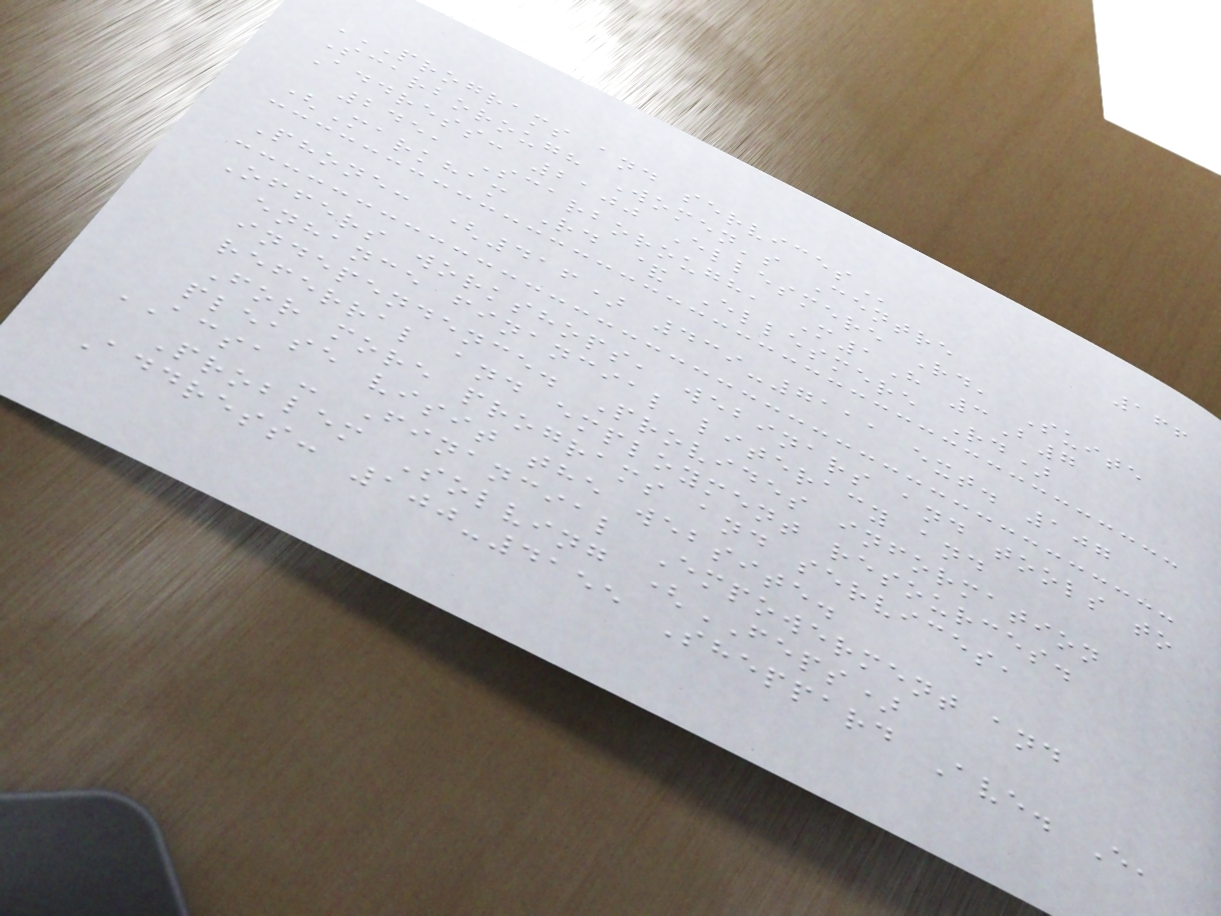166
PROGRAMS AND SERVICES
Scarborough Women's Centre
Address: 2100 Ellesmere Rd, Suite
245, Scarborough, M1H 3B7
(Markham Rd & Ellesmere Rd)
Phone: (416) 439-7111 ext. 107
Offers workshops, webinars and tools to
enhance financial literacy and
independence. Provides information
referral and employment resources.
For more programs and services,
please visit the website.
ACSA - Financial Empowerment and
Problem Solving (FEPS)
Address: 100-4155 Sheppard Ave. E,
